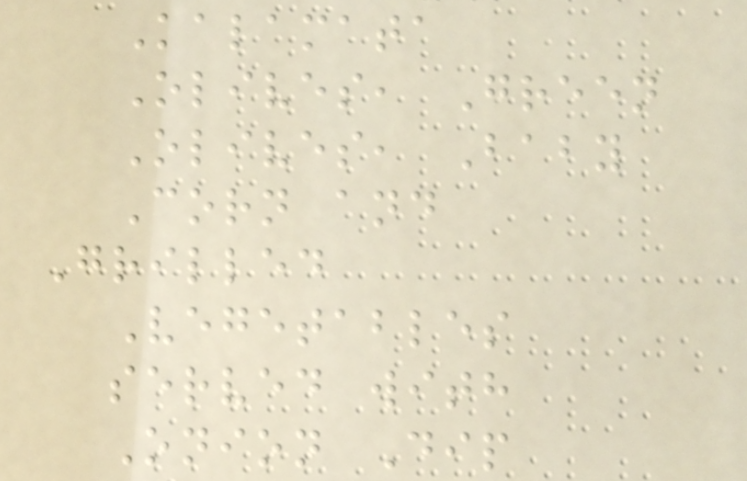Kalamata
Olives, Green
Olives, Baby
Corn and
Grilled
Vegetables
served with
Onion Dip
